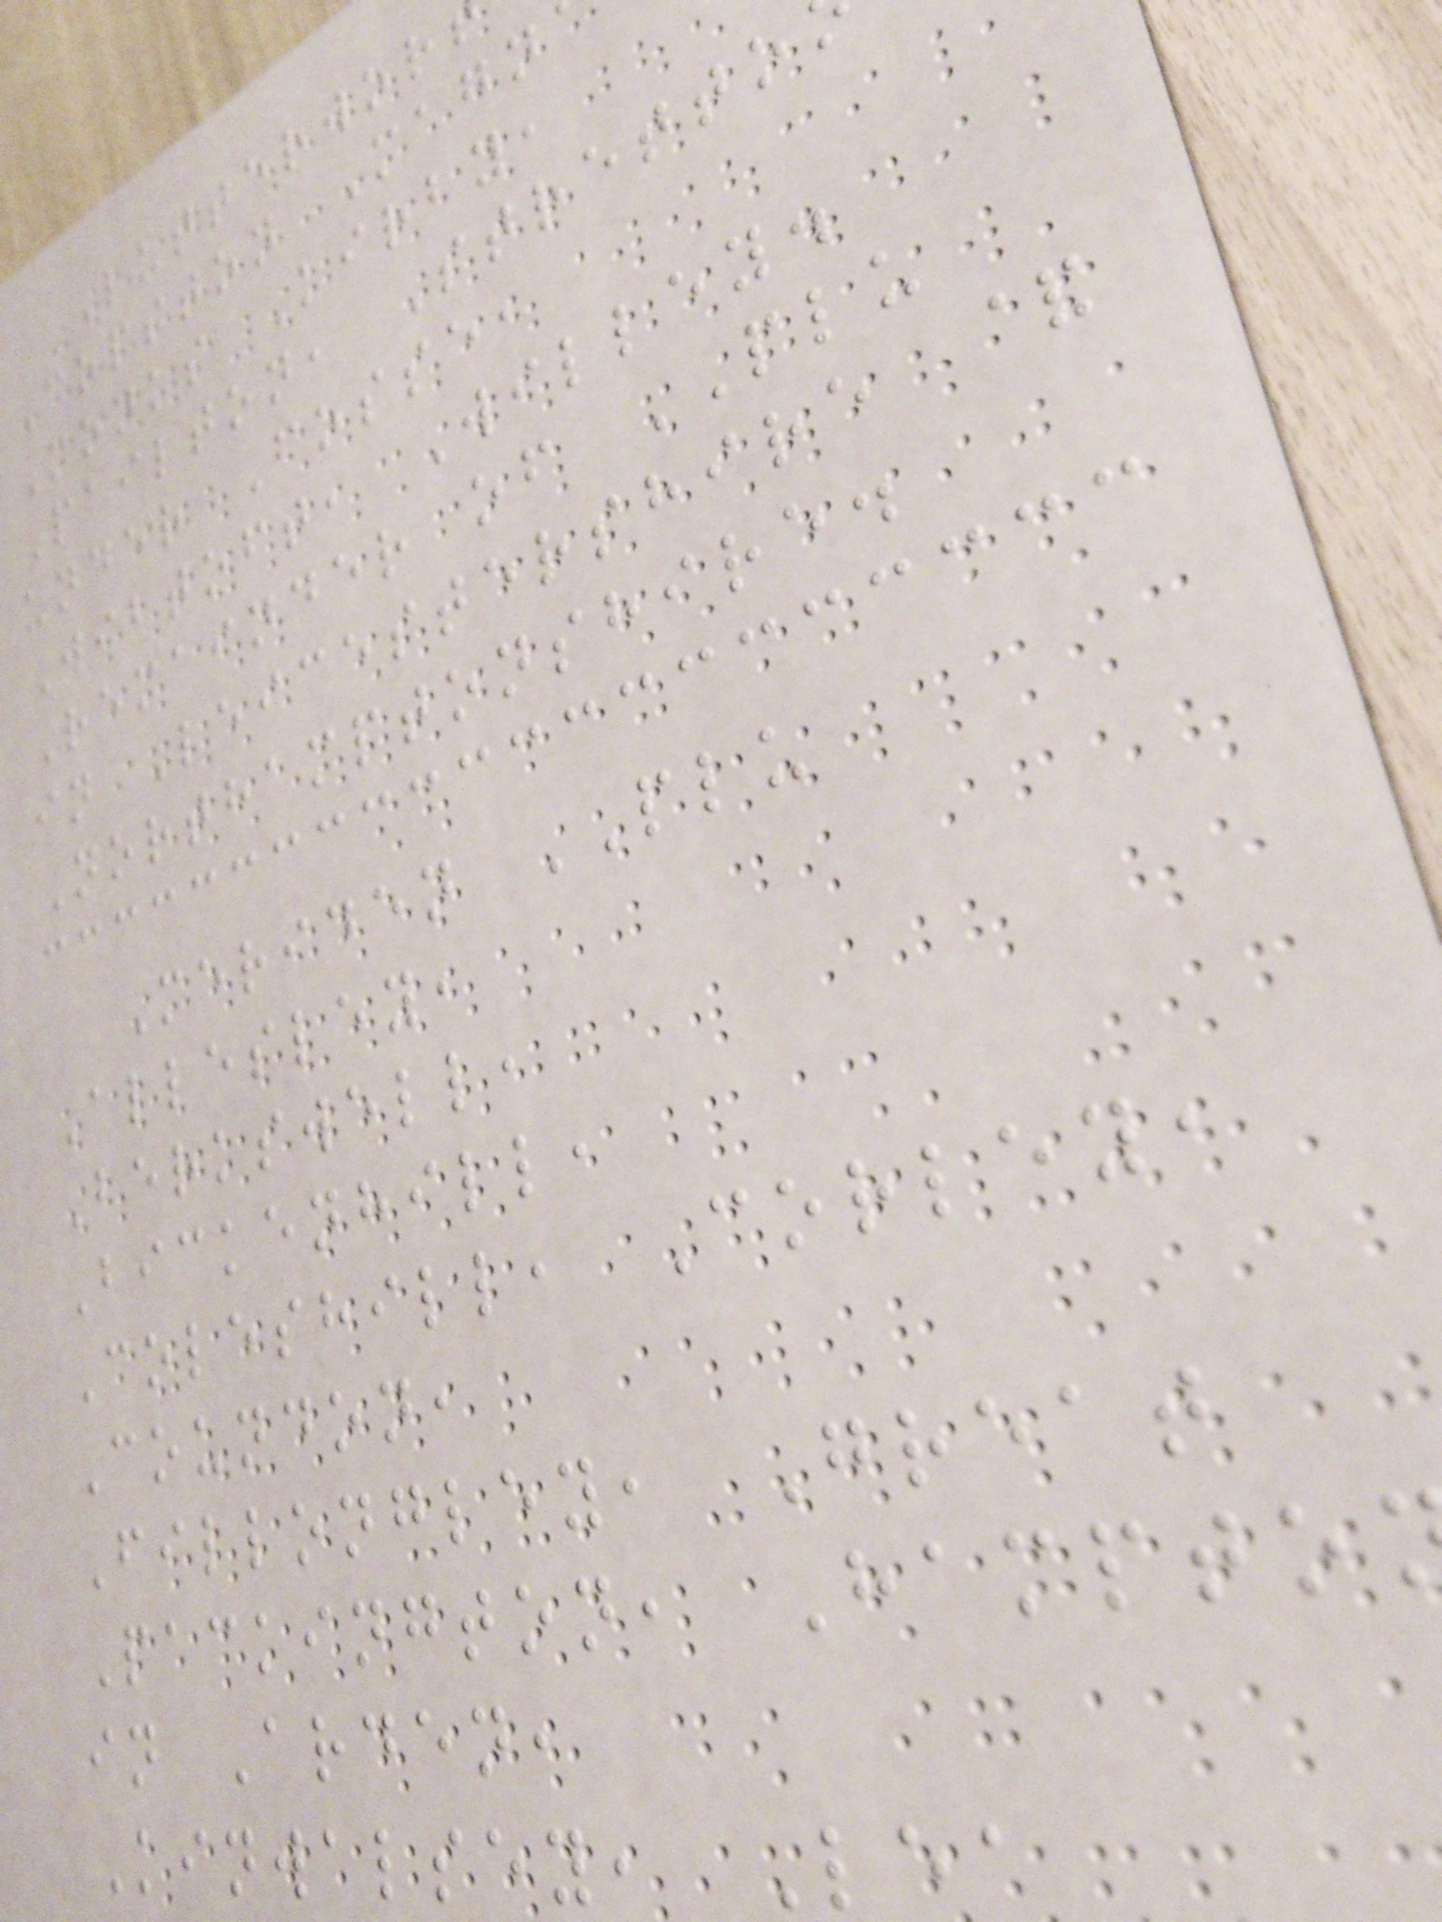Lutterwor
Copston Magn
Monks Kirby,
Pailton, Stretto
under Fosse,
Wibtoft, Willey.
Remainder of PLU
in Leicestershire &
Northamptonshire.
Meriden PLU
Allesley,
Berkswell,
Bickenhill,
Coleshill, Corley,
Coundon,
Fillongley, Great
Packington, Hampto
in Arden,
Kinwalsey, Lea
